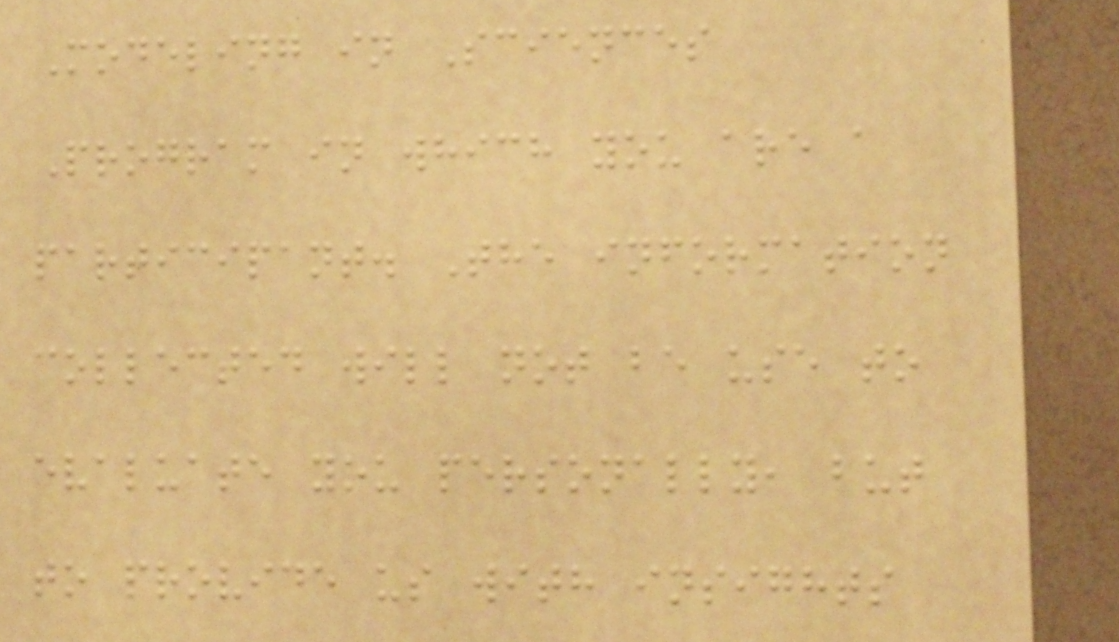Modeling in Sciences
Program in which you are a
participant. The information
collected will not be use to
evaluate you personally, but
to provide us with insights
